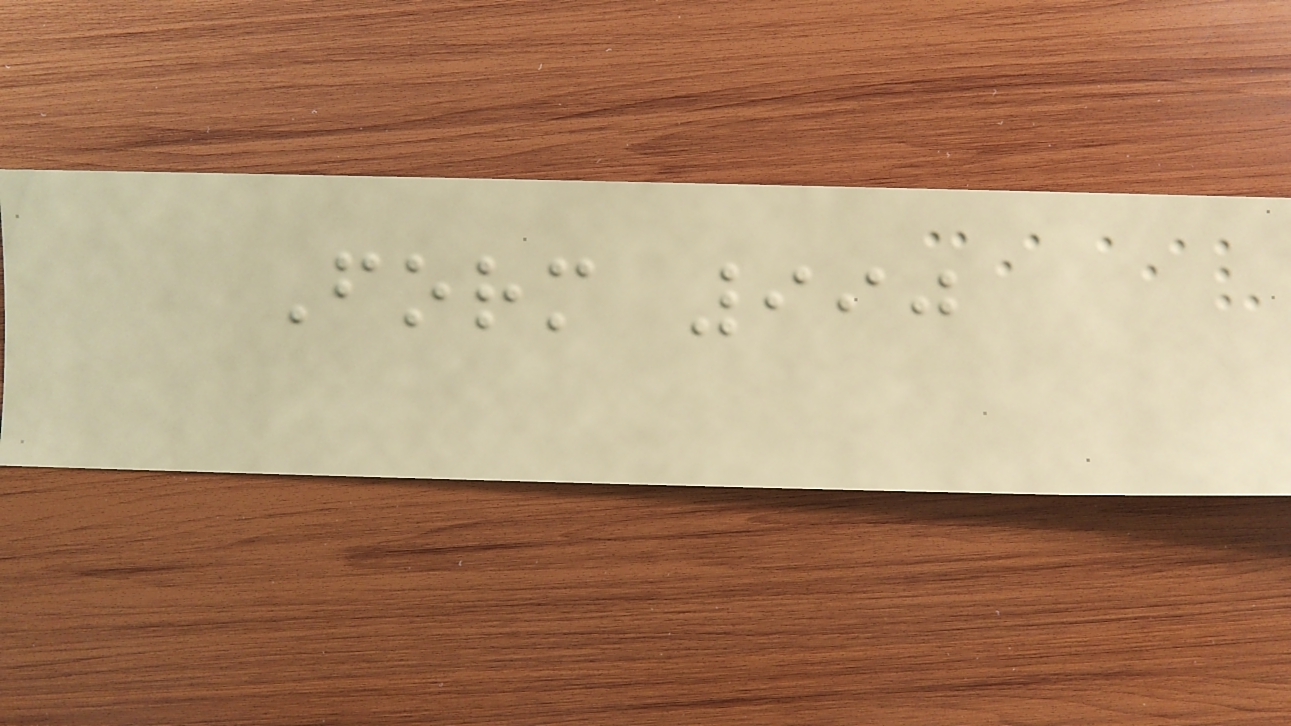Form 990
